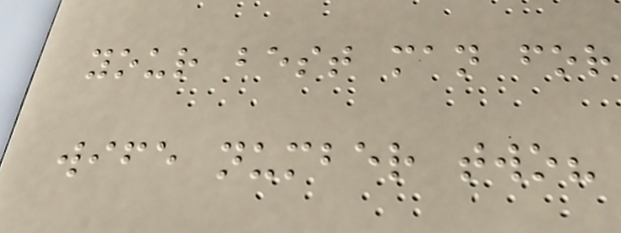your best man for
wife number two?
